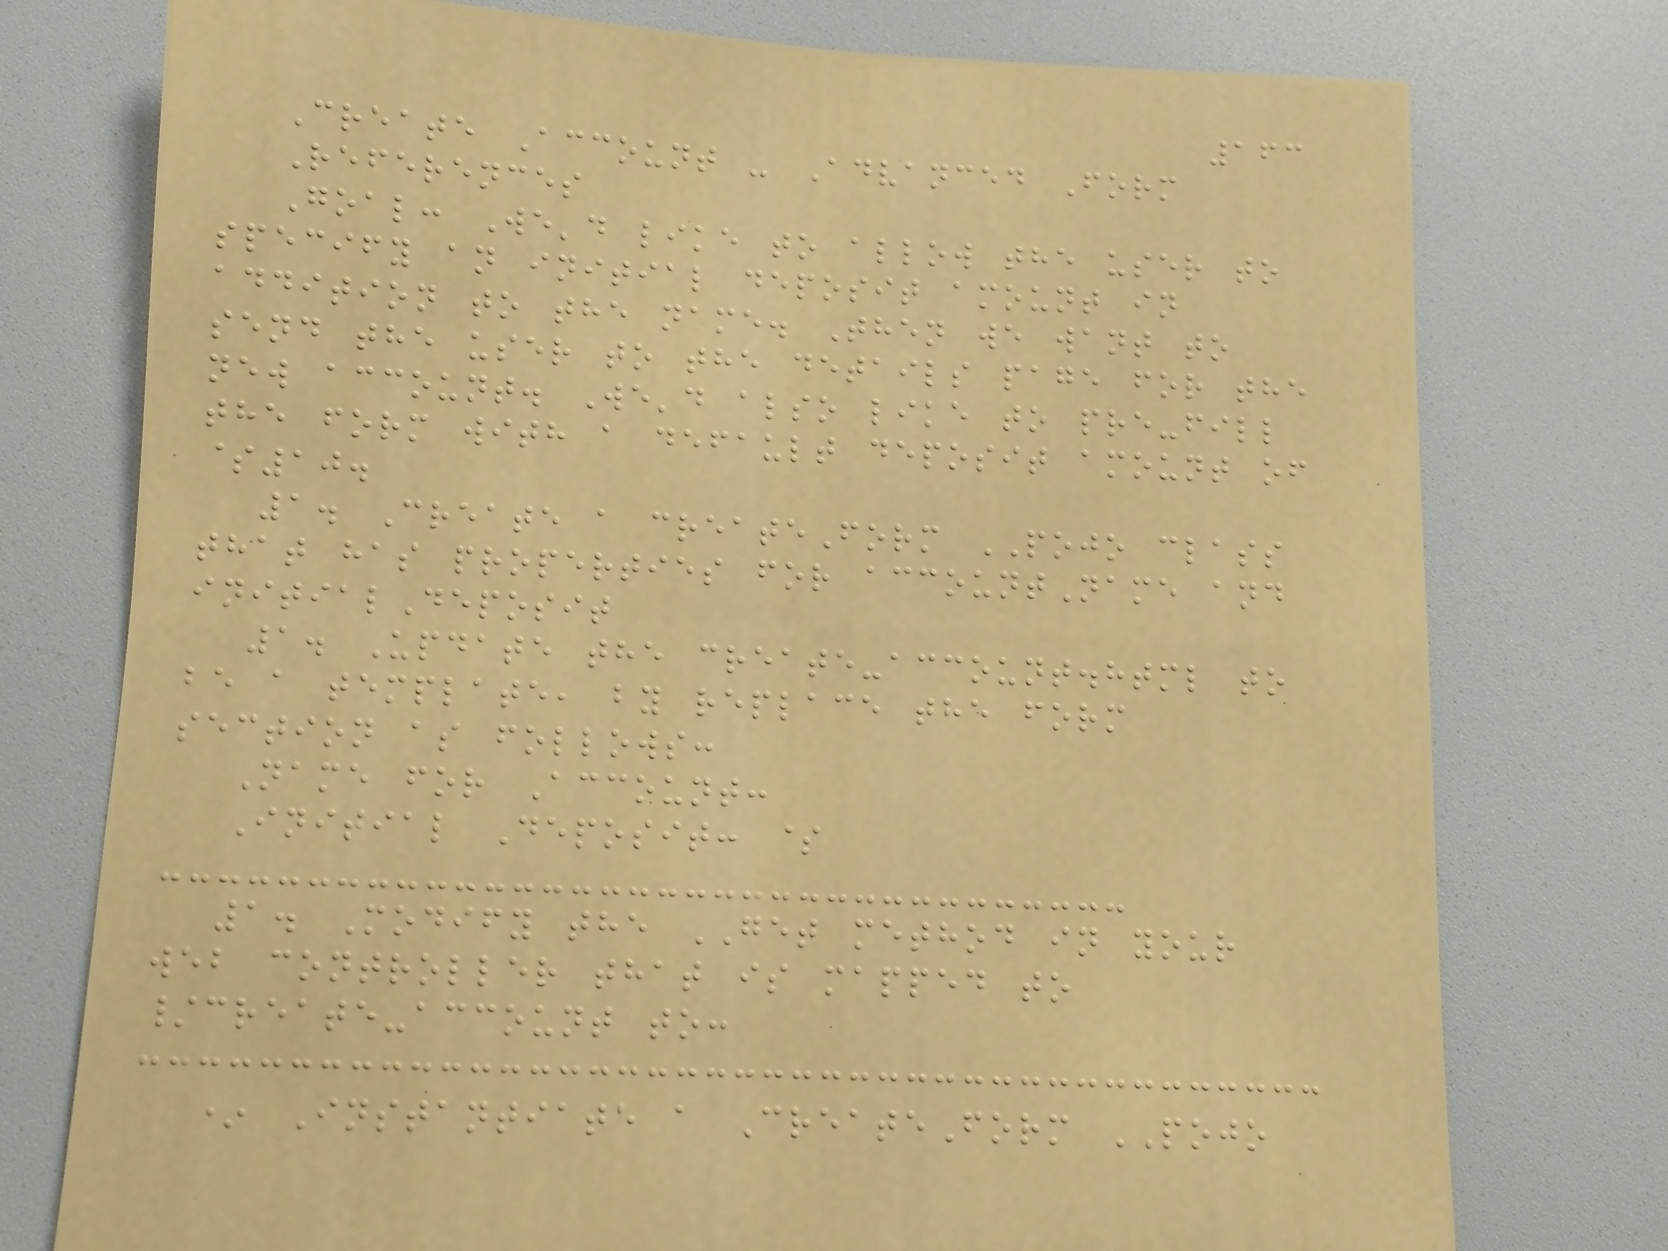163
Create Account - Advanced Form
References
Goal: We'd like to allow the user to
specify an initial deposit amount in
addition to the name. Then we want to
send the user to the details page for the
new account. We'd also like to pre-fill
the form with a default deposit amount of
$10.
1. Create a createForm POJO class
that has properties for accountName and
initialDeposit
1. Update the create-account.html to
be a template, by replace the form
section as follows:
Name for Account:
Initial Deposit: $
1. Modify the GET method in your
web controller that is mapped to
/create-account to:
* Instantiate a CreateForm POJO
